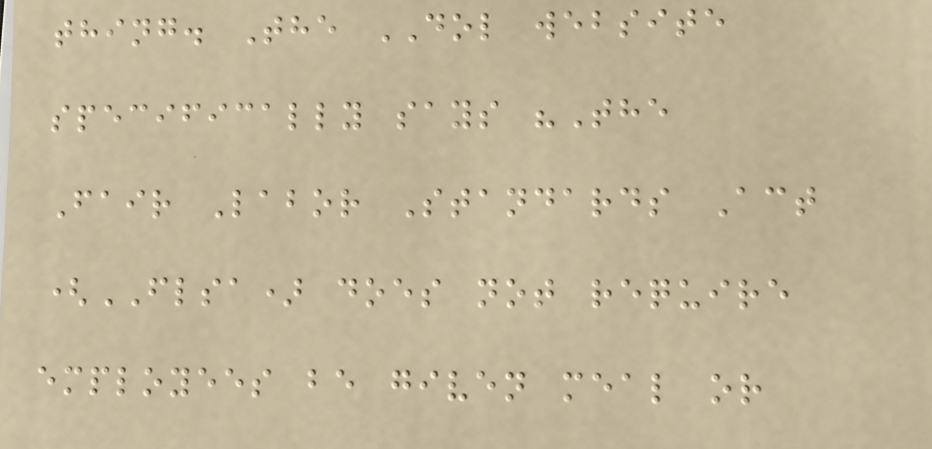thing. The DOL website
specifically says "The
Fair Labor Standards Act
(FLSA) does not require
employees be given meal or
